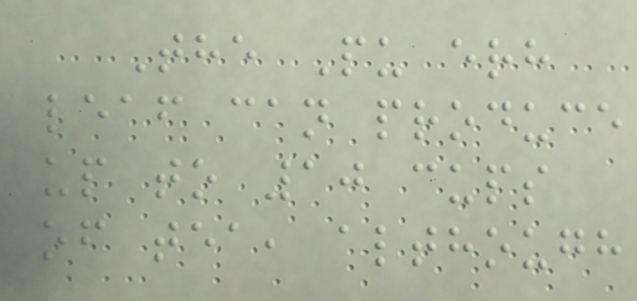The Pu erh
leaf can produce
up to 10 cups
of tea, although
